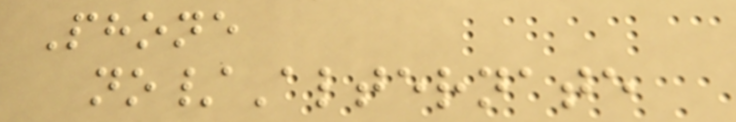Phone
no/Alternate
